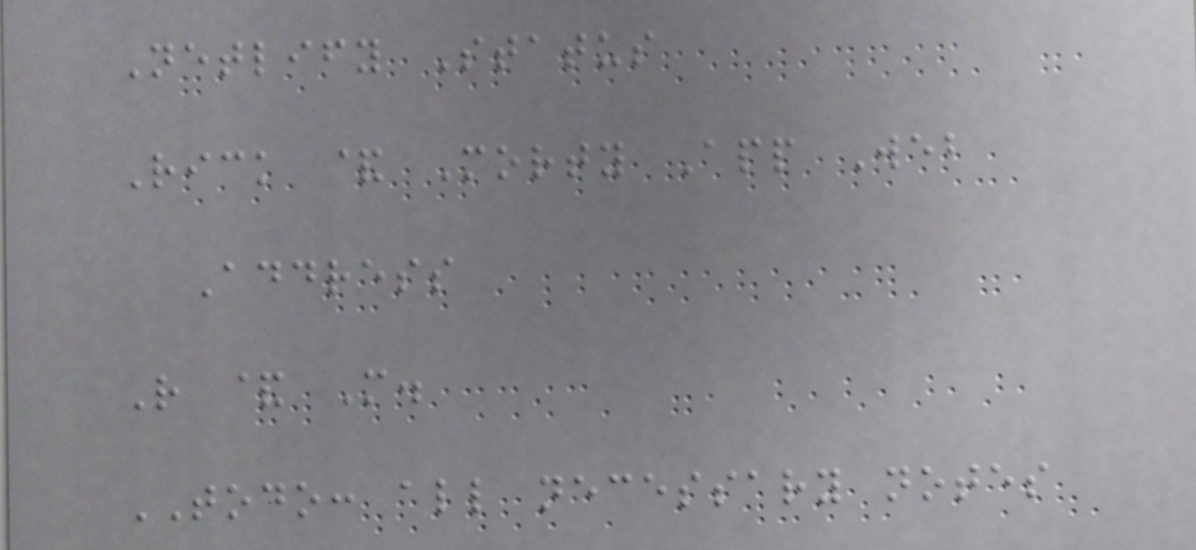Netlify Status
Rick & Morty App Web
Address
R & M.
TODO: all necessary notes
